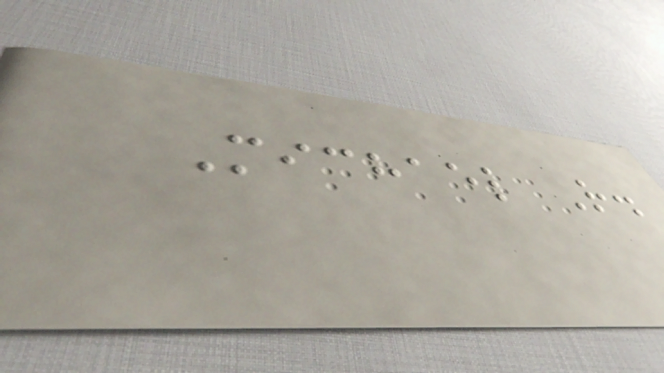Michael R.
